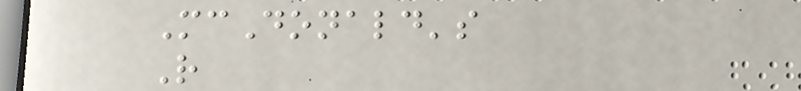McDonald's
R
